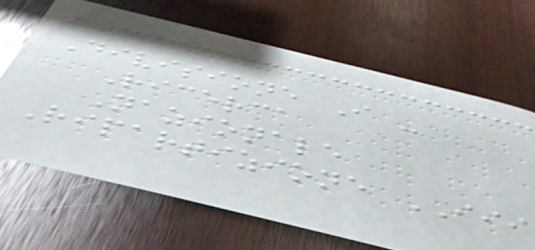Divisione I -
Ricerca
Nazionale
Ripartizione III
